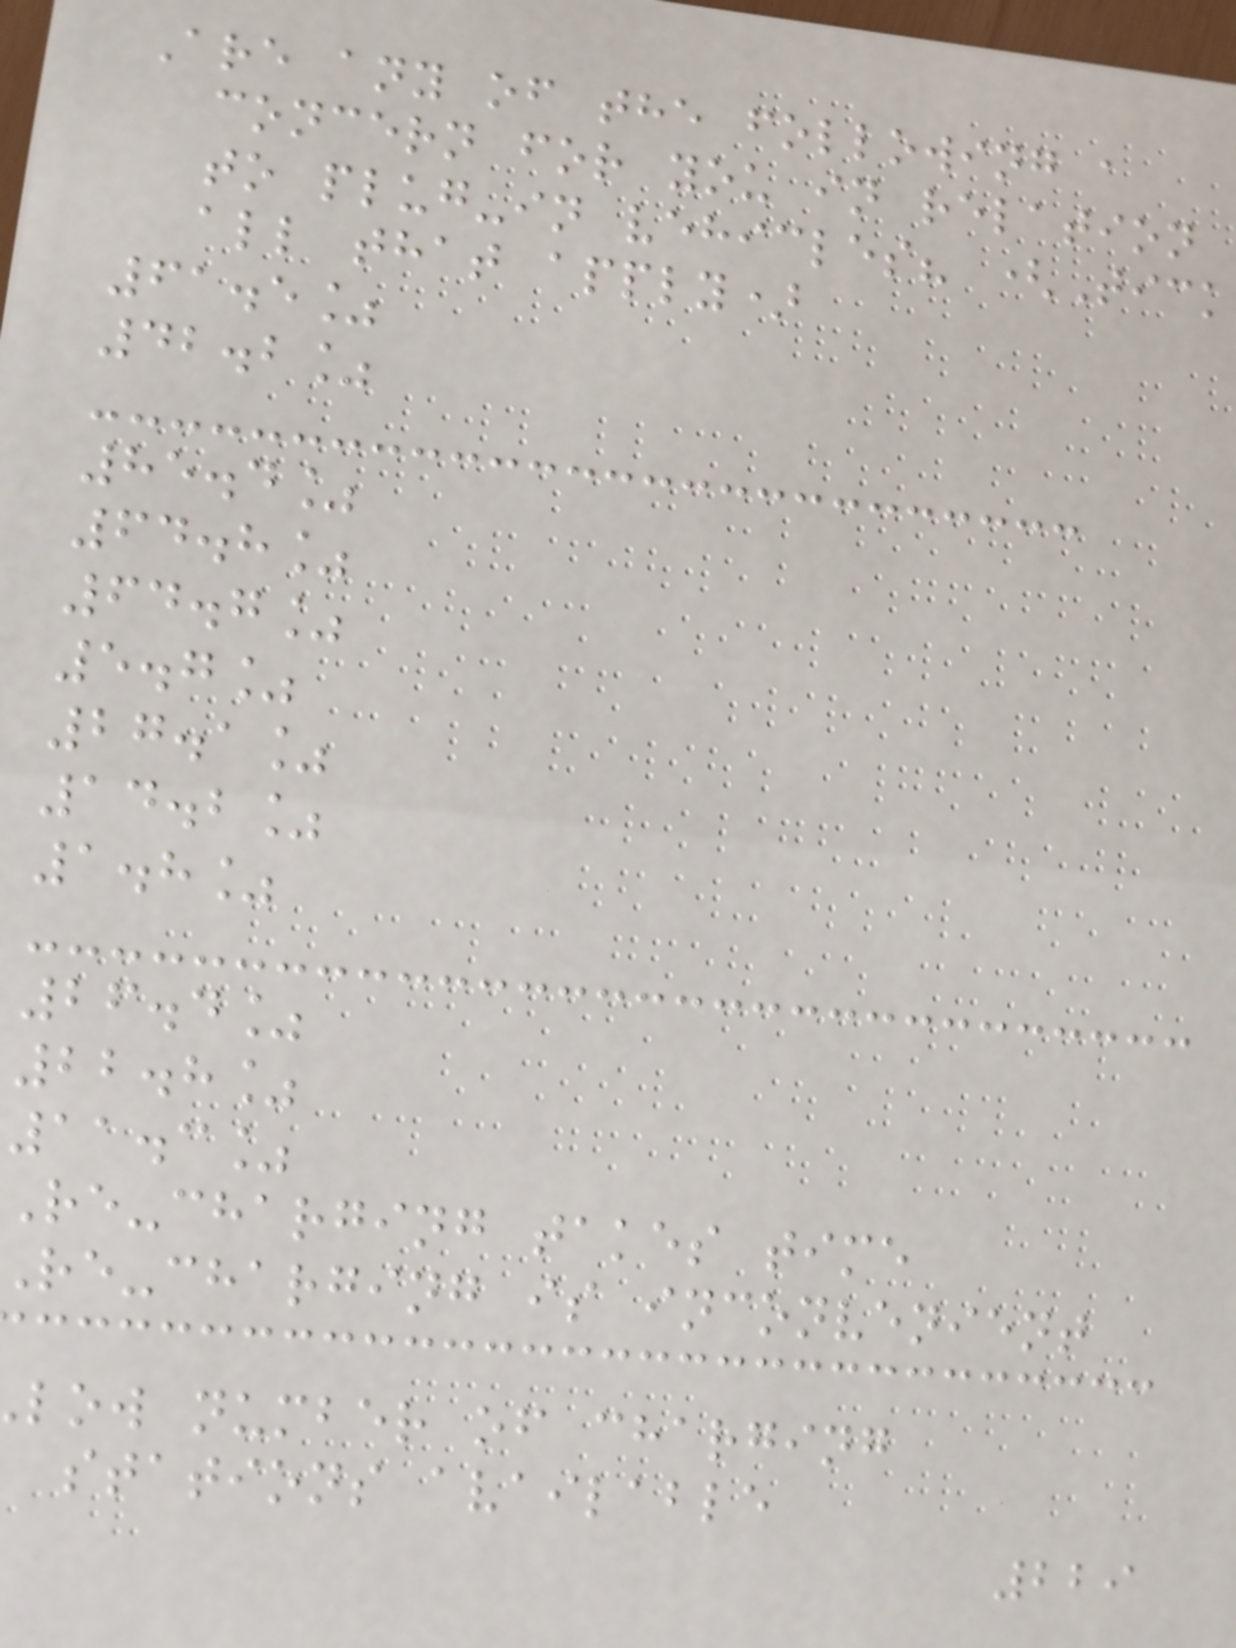Are any of the following a
concern for you in relation
to plug-in vehicles? (Tick
all that apply)
61.5%
42.2%
85.4%
64.8%
64.7%
5.7%
27.1%
14.2%
1.8%
26.4%
22.8%
11.3%
Re-charging takes time
re-charging is inconvenient
low number of charging
stations available
229
